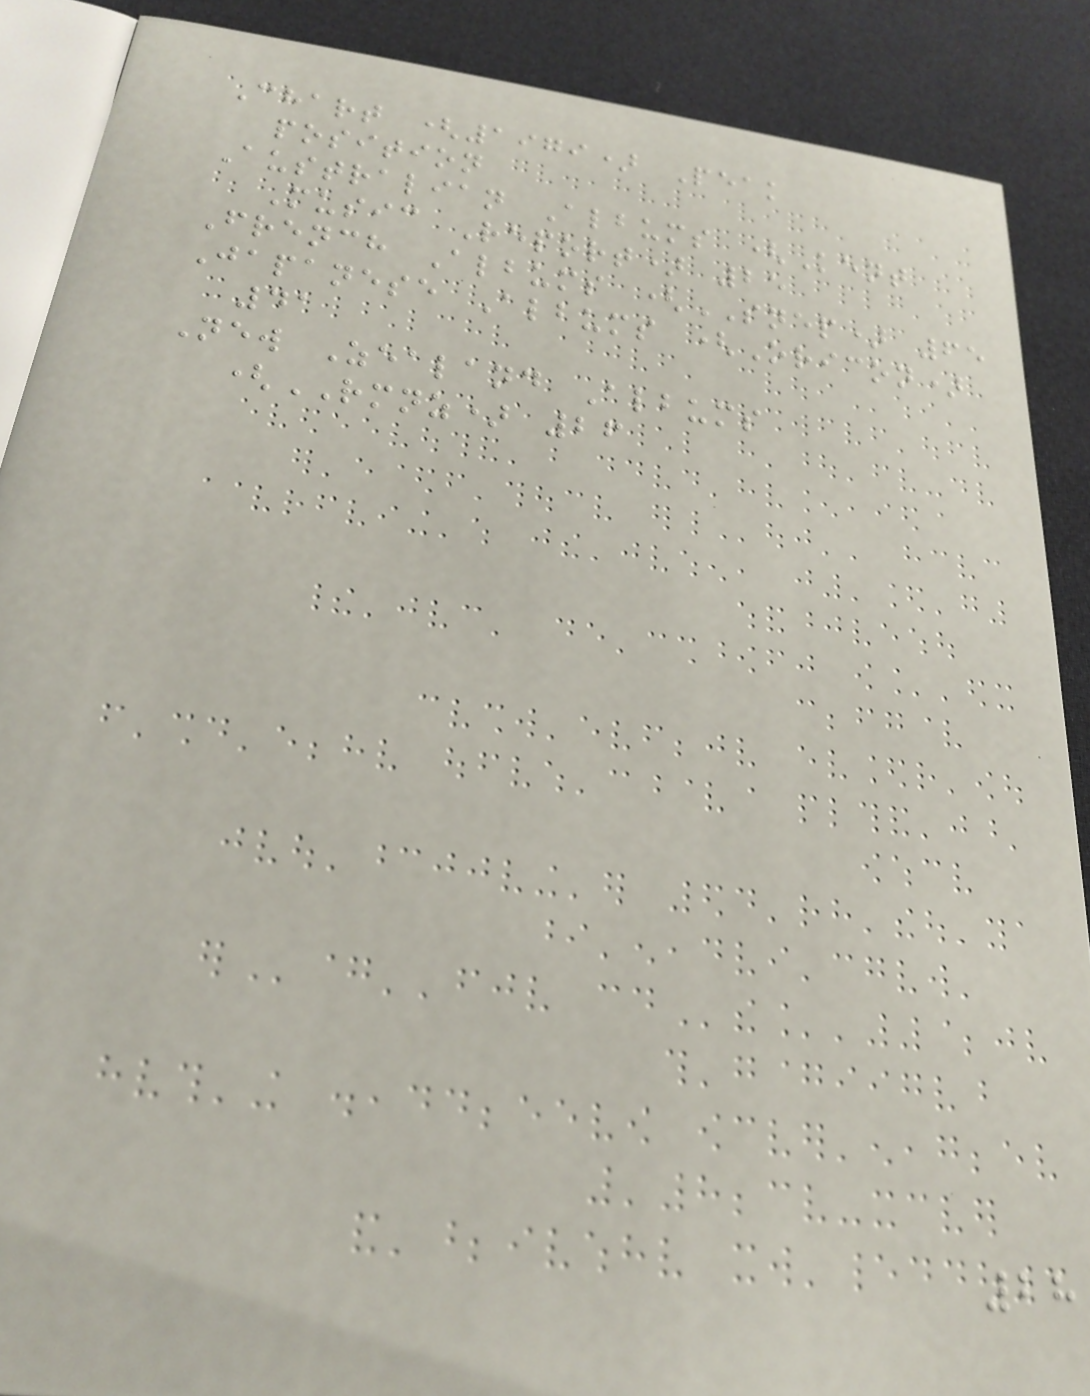Chart (1979) Peak
position
Australian Albums (Kent
Music Report) 25
French Albums (SNEP) 65
Japanese Albums (Oricon)
41
New Zealand Albums
(RMNZ) 26
28
